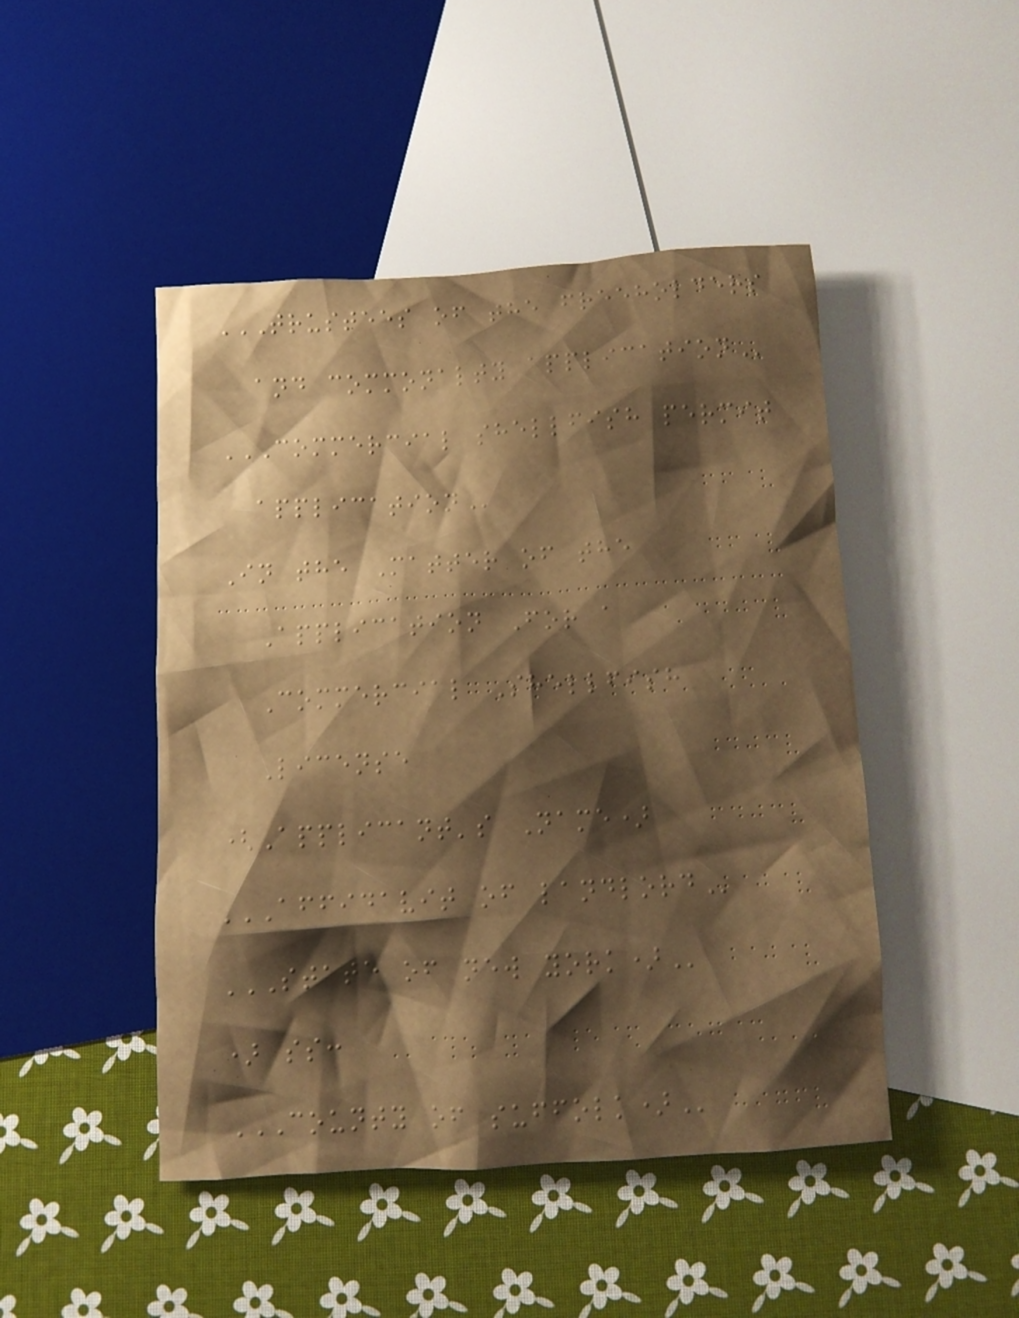TRUSTEES OF THE FREEHOLDERS
AND COMMONALTY APPLICATION
COMMERCIAL SHELLFISH PERMIT
APPLICATION
In the Matter of the
Application For a
Commercial Shellfish
License
(Applicant's Name)
AFFIDAVIT OF LANDLORD
STATE OF NEW YORK)
) ss:
COUNTY OF SUFFOLK)
